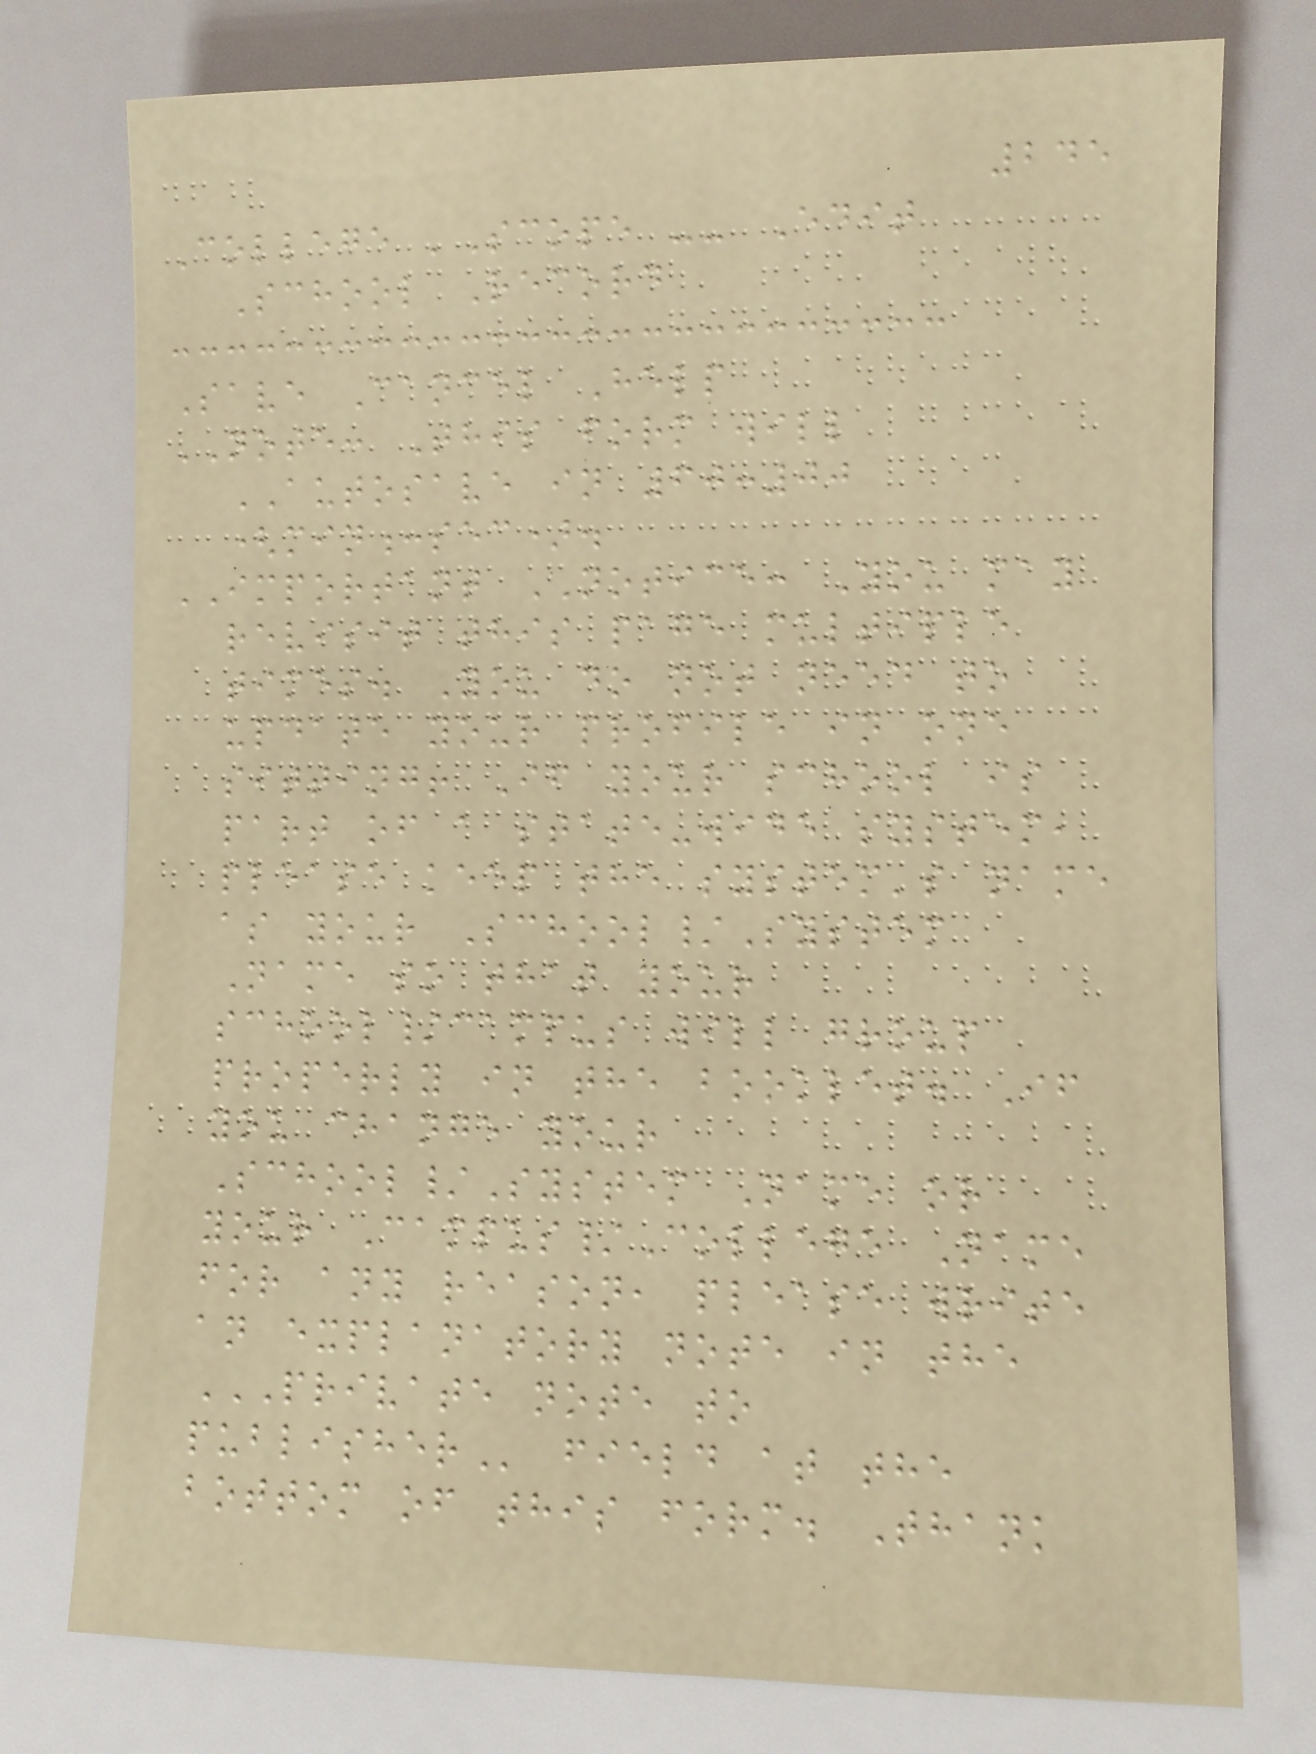245
College 'Scope -- Edit
School Record
Save Cancel Help
NOTE: This form will
AUTOSAVE in 60:00
(min:sec).
IMPORTANT NOTICE: You may
revisit this page multiple
times. You do not need to
update your profile in one
sitting! If your school is
part of a state-wide system,
please keep the system's name
as your School/System
Name so that your
school/campus will group
properly in the booklet. If
you change your
School/System Name or
your Campus/College Name
for any reason, please write
an explanatory note in the
PRIVATE NOTE TO
PUBLISHER field at the
bottom of this form. Thank
